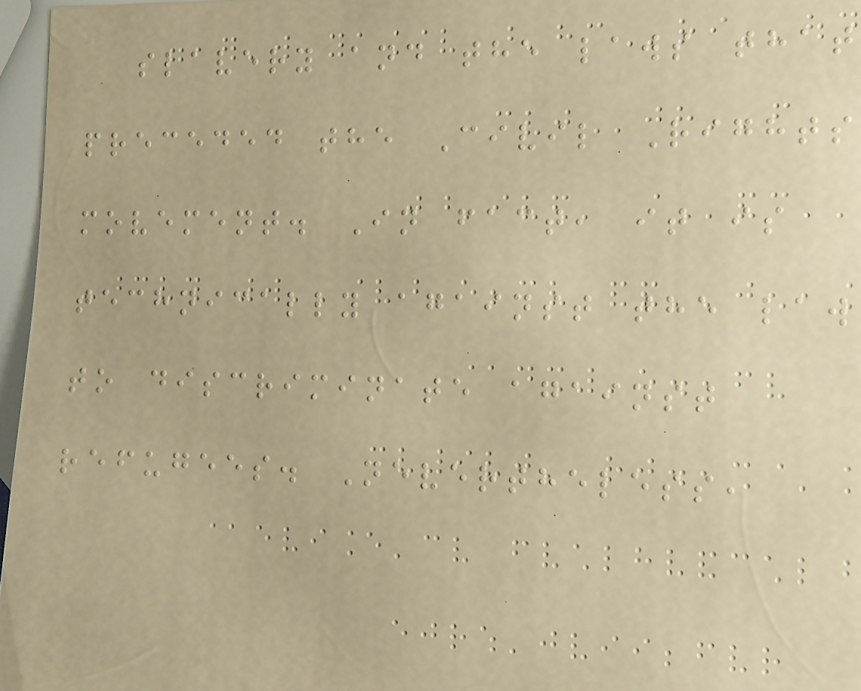slavery and the laws that
preceded the Civil Rights
movement. In fact, it is
technically against the law
to discriminate against
refugees. Nevertheless,
